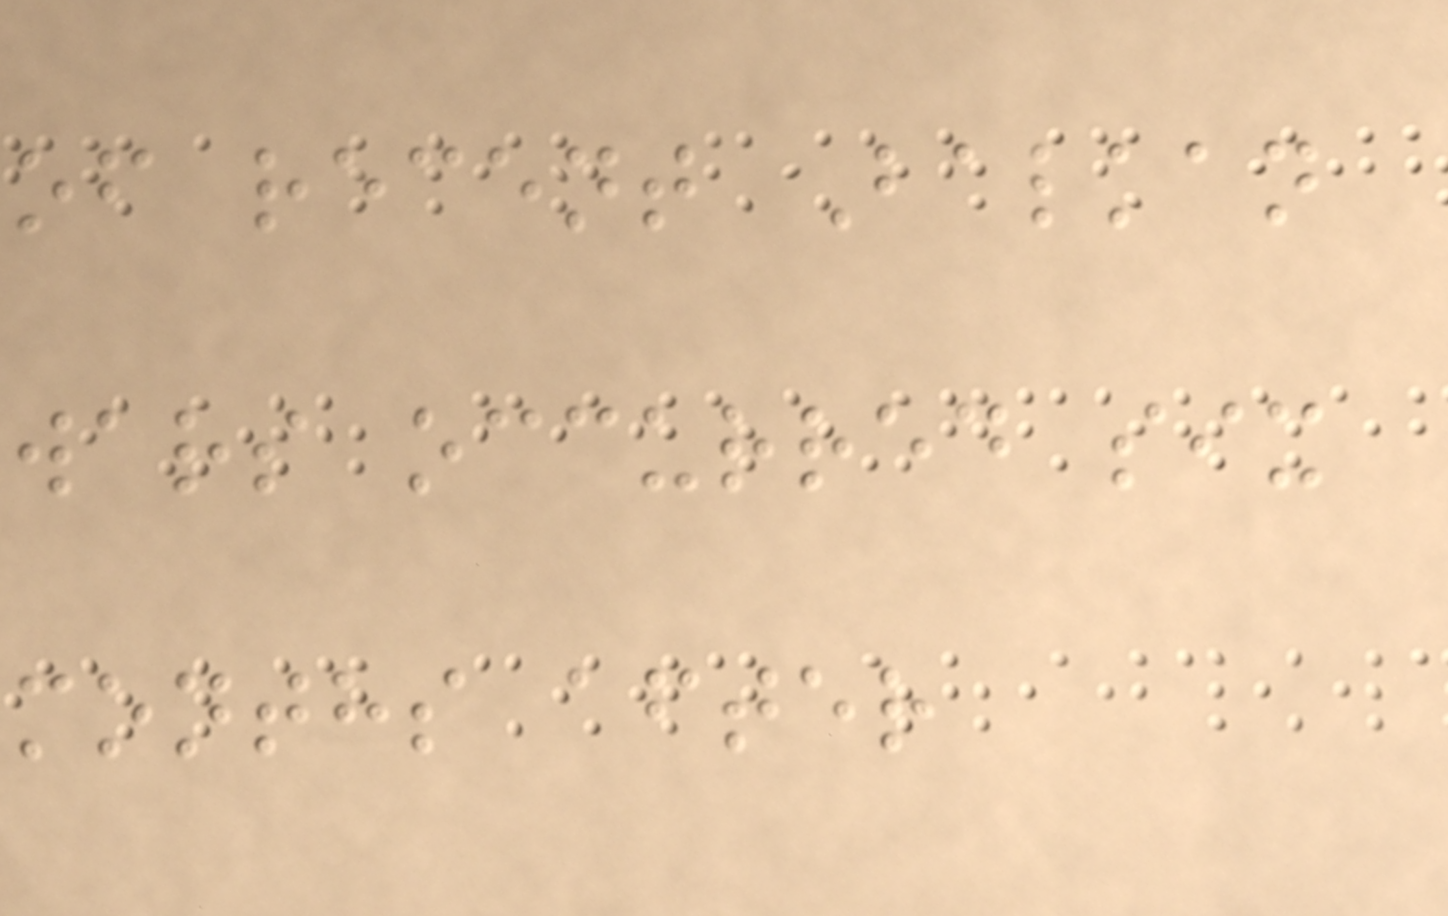of recent Balkan
wars occurred six
months after
